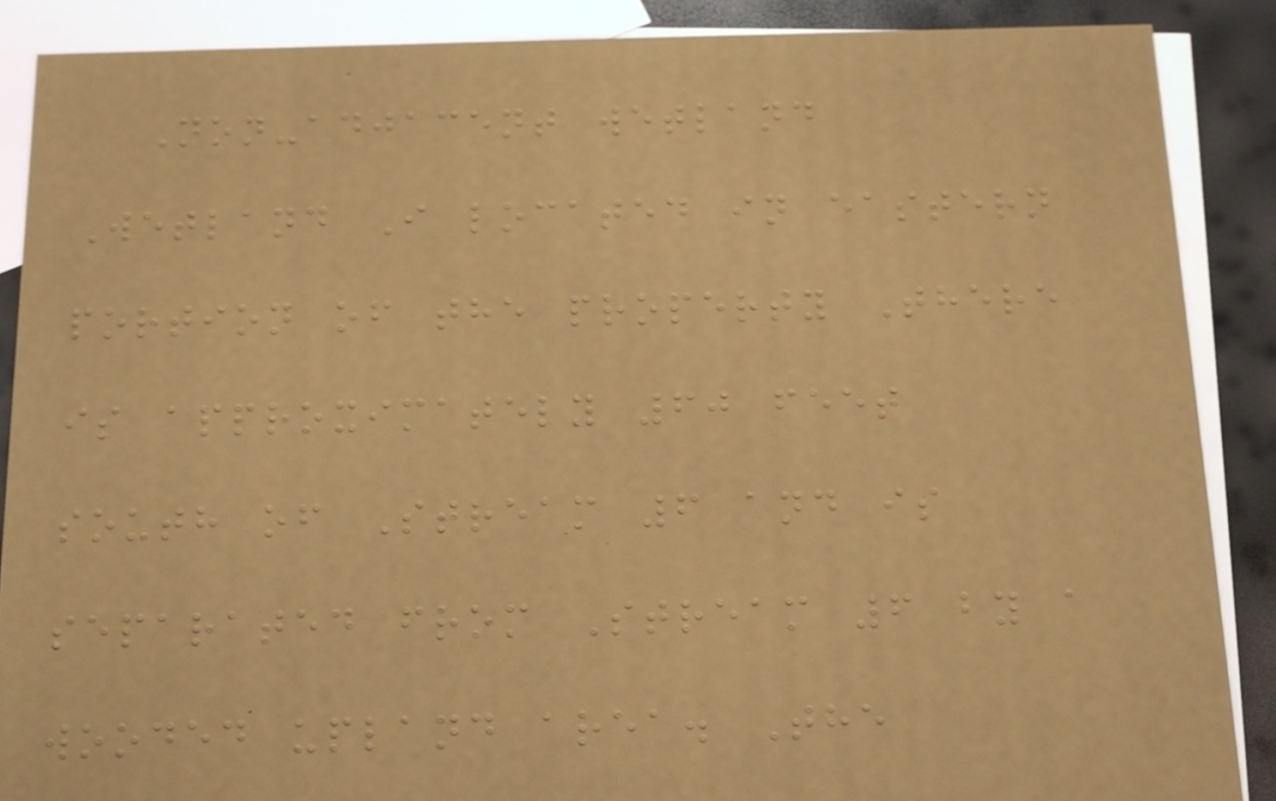Non-adjacent wetland
Wetland I located in eastern
portion of the property There
is approximately 60 feet
south of Stream 6 and is
separated from Stream 6 by a
wooded upland area. The
